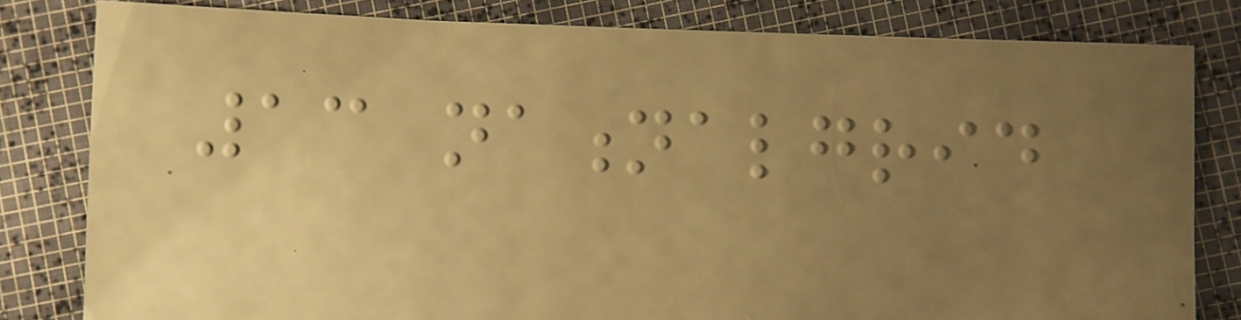13 nationalgrid
